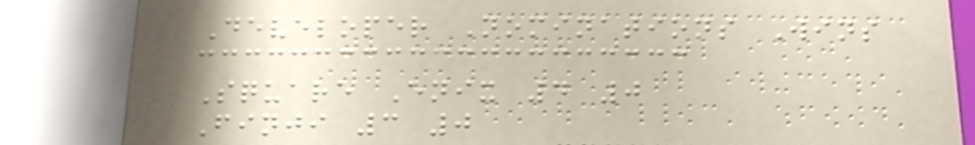Developer Nominations Wins
Square Enix 4 0
Finji 3 0
